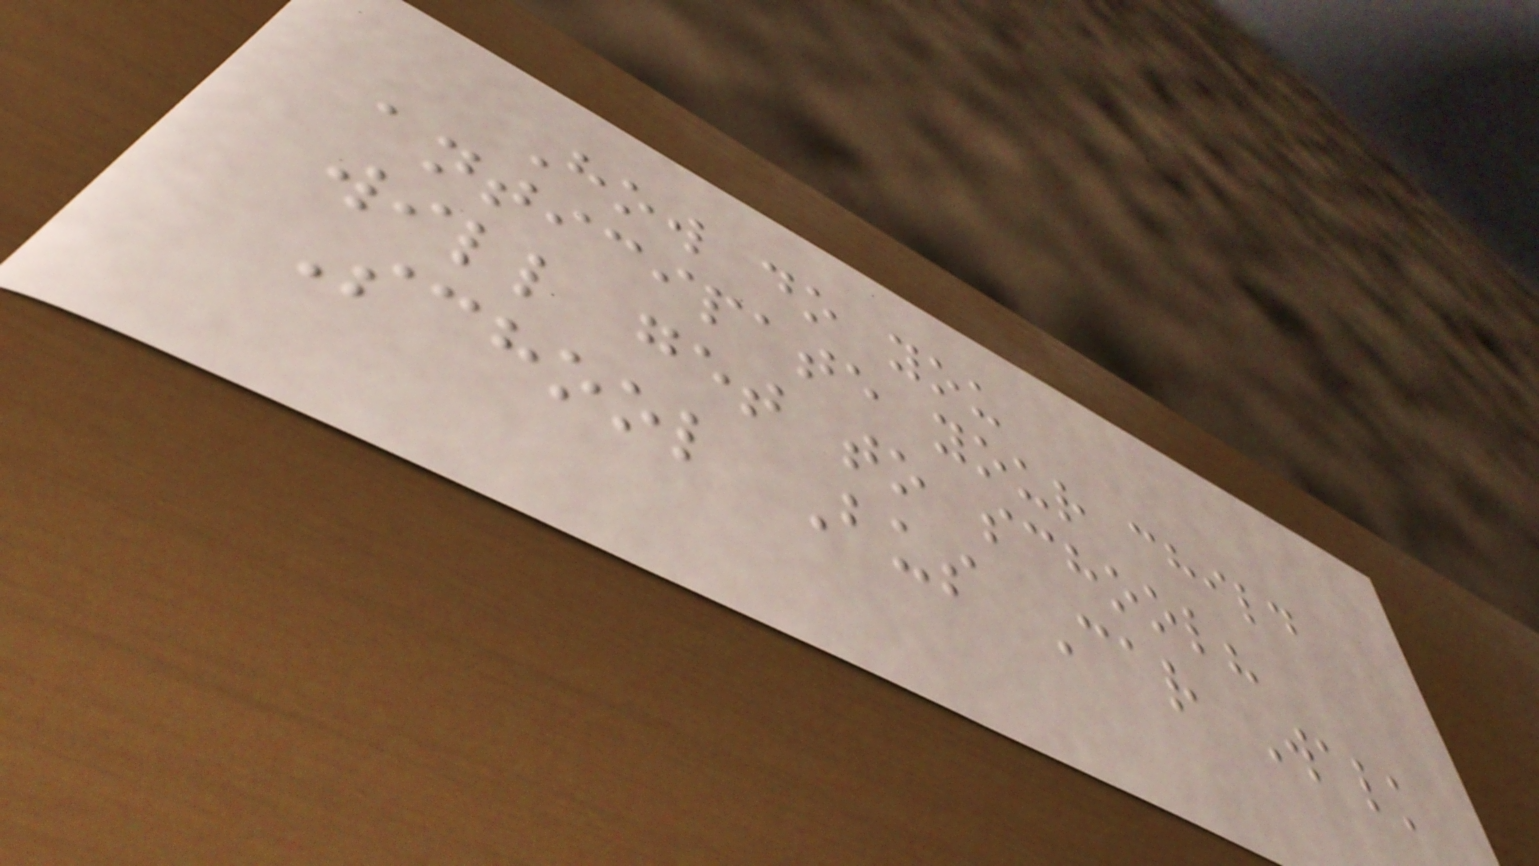How do you
anticipate your child
will get to school?
School Bus Car Walk
